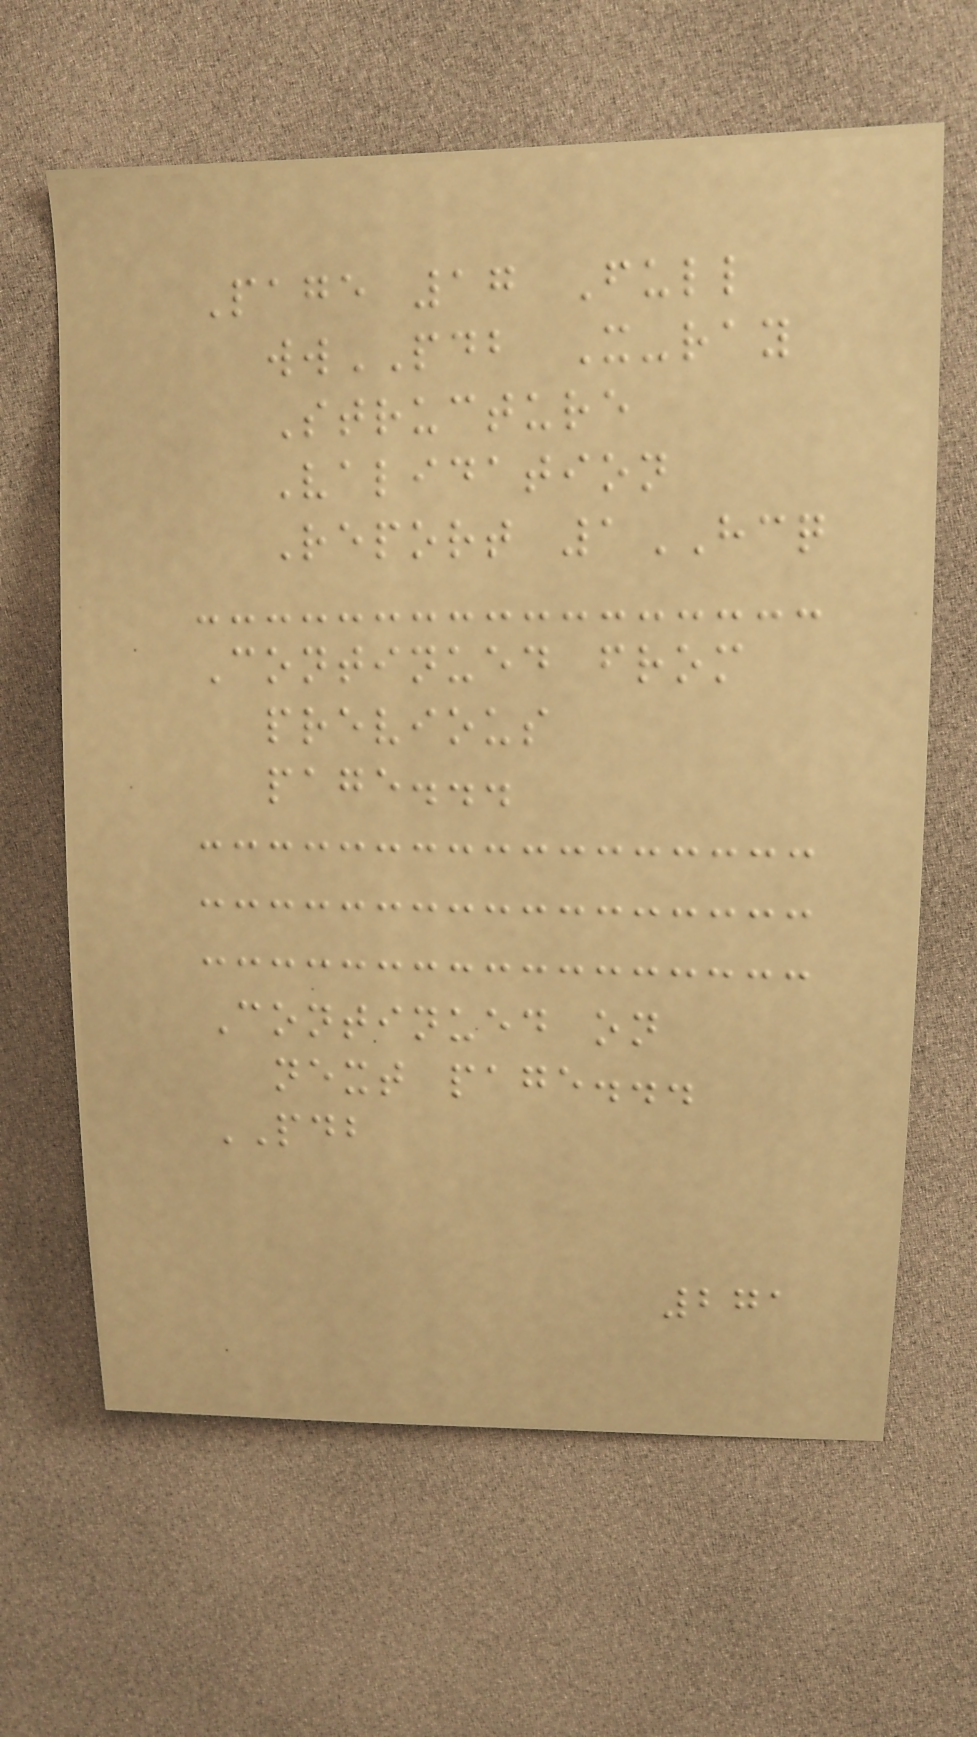Page 17 Full
wwPDB X-ray
Structure
Validation
Report 1HCQ
Continued from
previous
page...
Continued on
next page...
PDB
271
